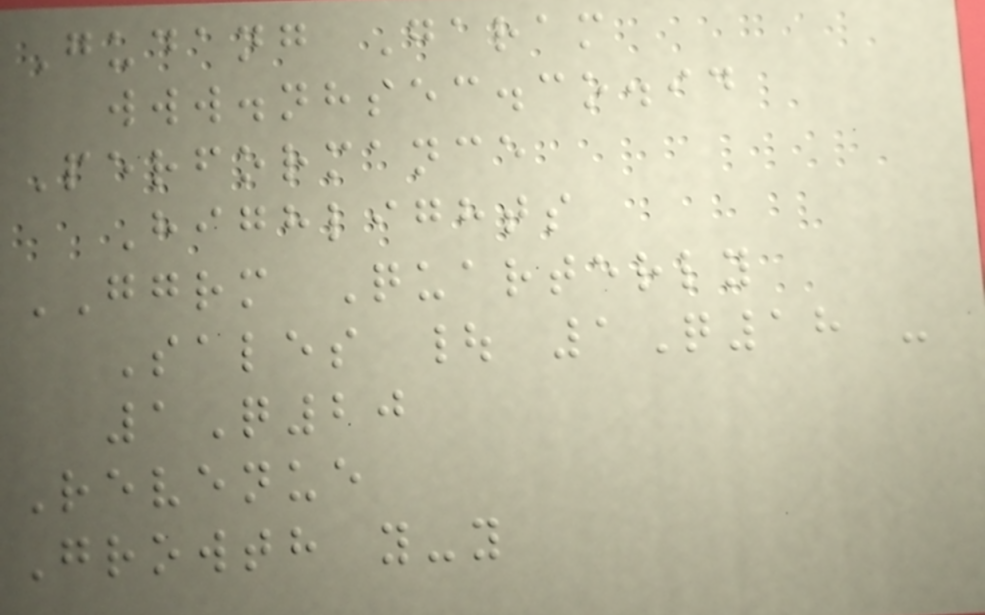Gudang Garam
www.nhsec.co.id
Performance
Highlights
GGRM Quarterly
Sales | 1Q18 -
1Q20
Revenue
Growth y-y
